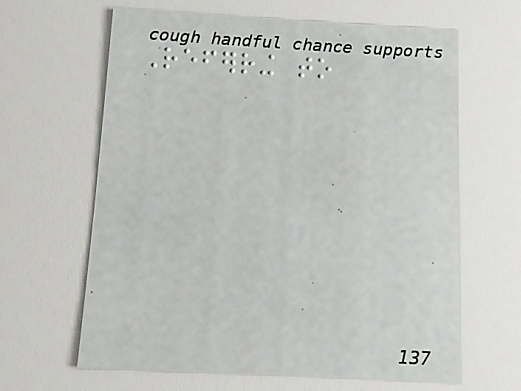Referring to
